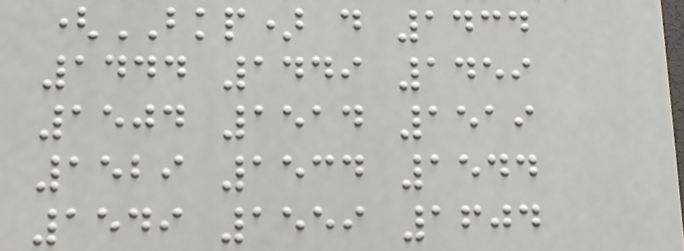(BKP) d 1434
1444 1449 1459
1504 1514 1519
1529 1534 1544
1549 1559 1604
